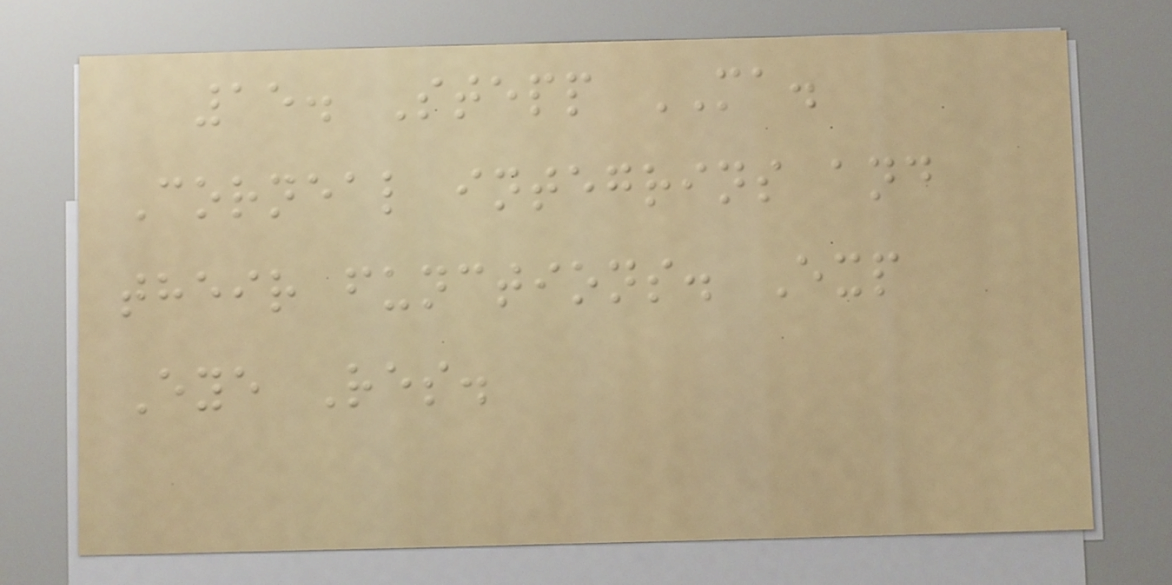15. Stepp MA.
Corneal integrins and
their functions. Exp
Eye Res.
